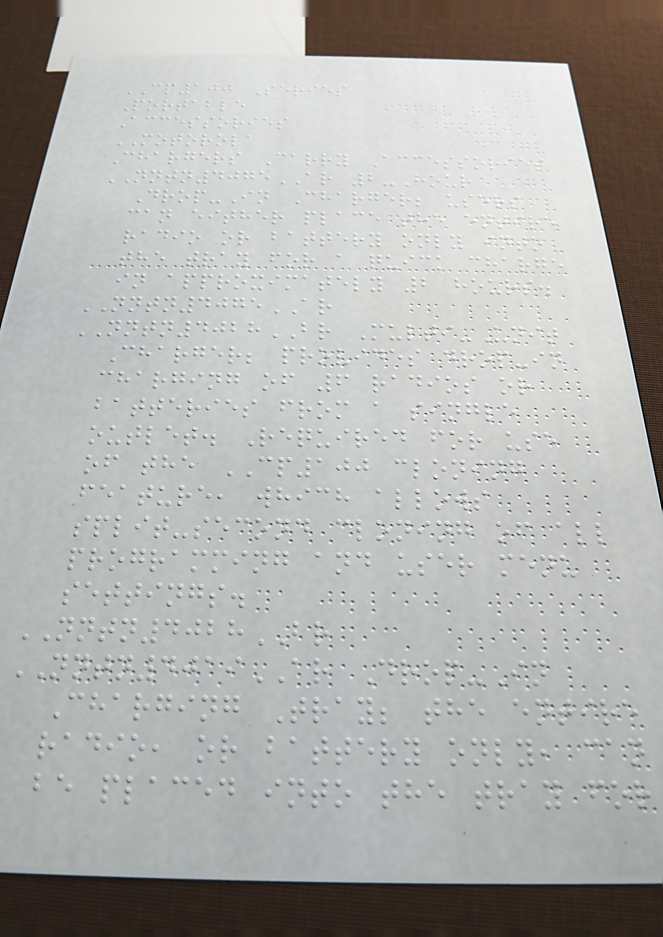CP100 Series
Portable
Accessories
MOTOROLA
Chargers Carry Accessories
NNTN4075AR 2-Hour
Drop-In Charger; users
can either place the entire
radio or battery only into
the tray for a quick charge
in approximately 2 hours.
NNTN4075AR
NNTN4028BR Multi-Unit
Charger; provides drop-in
charging of 6 radios or
batteries from a single
outlet. Required for use
of the CP100 cloning
feature, which allows
split-second cloning of all
programming and user menu
settings.
NNTN4028BR
NNTN4019AR Drop-In
Charging Tray; the entire
radio, or battery only, can
be placed into the tray for
